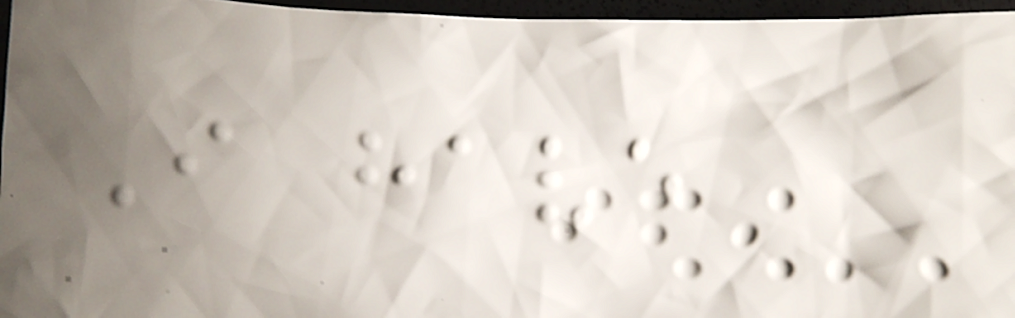I have
